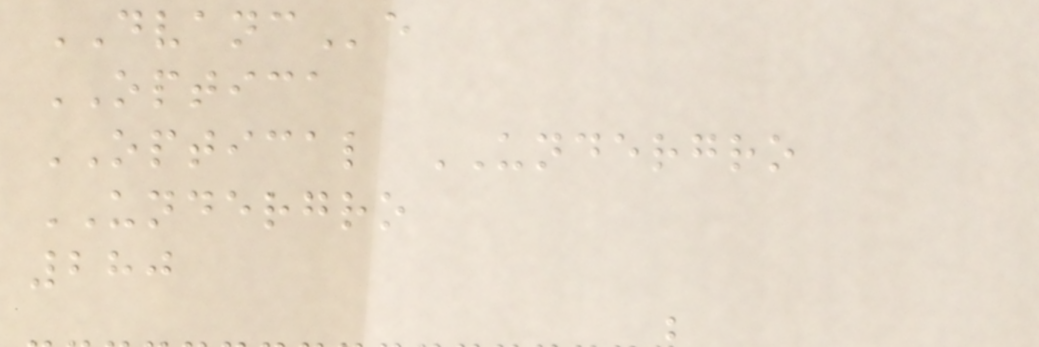DVANCe
OPTICA
OPTICAL UNDERGRO
UNDERGRO
280
